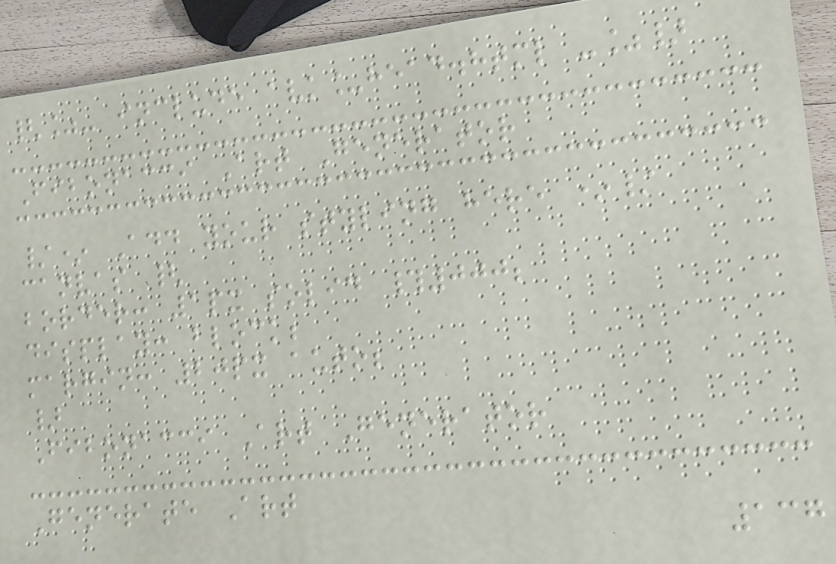{%- include avk_head.html -%}
Fibonacci Art Generator
/* Add your styling here */
canvas {
border: 1px solid #000;
display: block;
margin: 20px auto;
}
Fibonacci Art Generator
Generate Art
137
